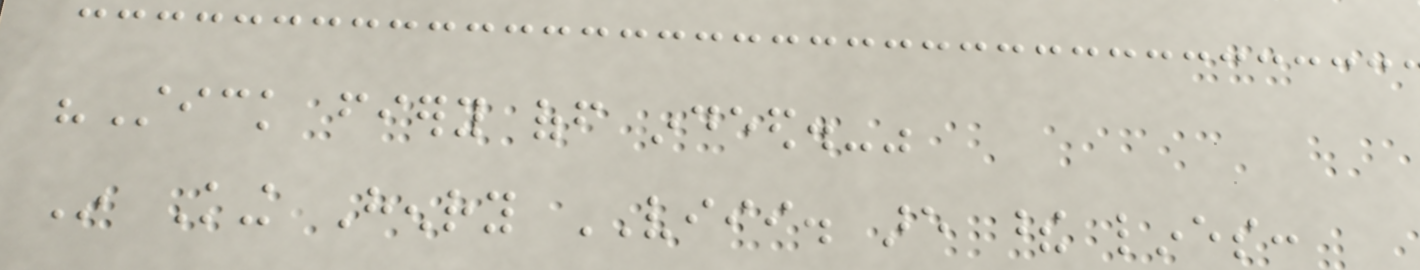"Stick fiery off indeed.-"
In King Henry VIII. are these lines:
